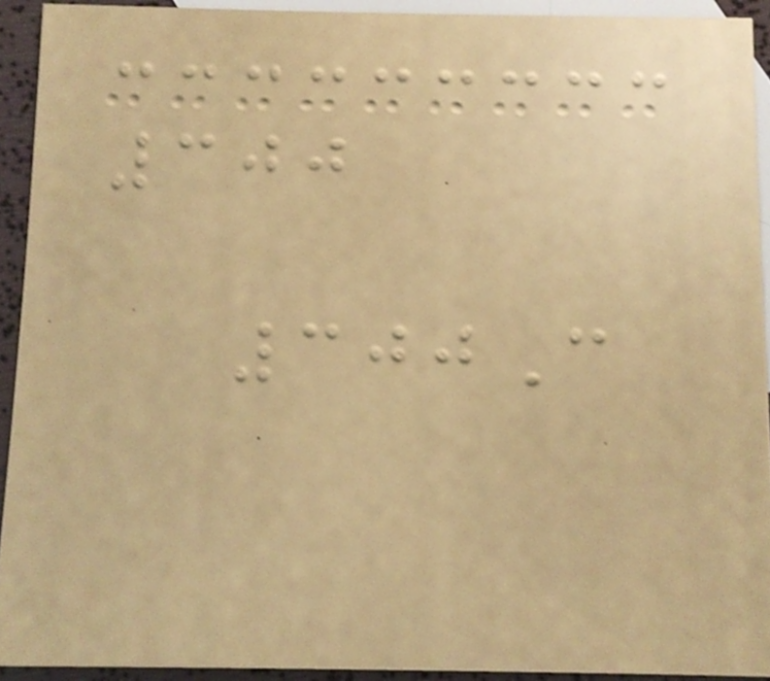300
300C
